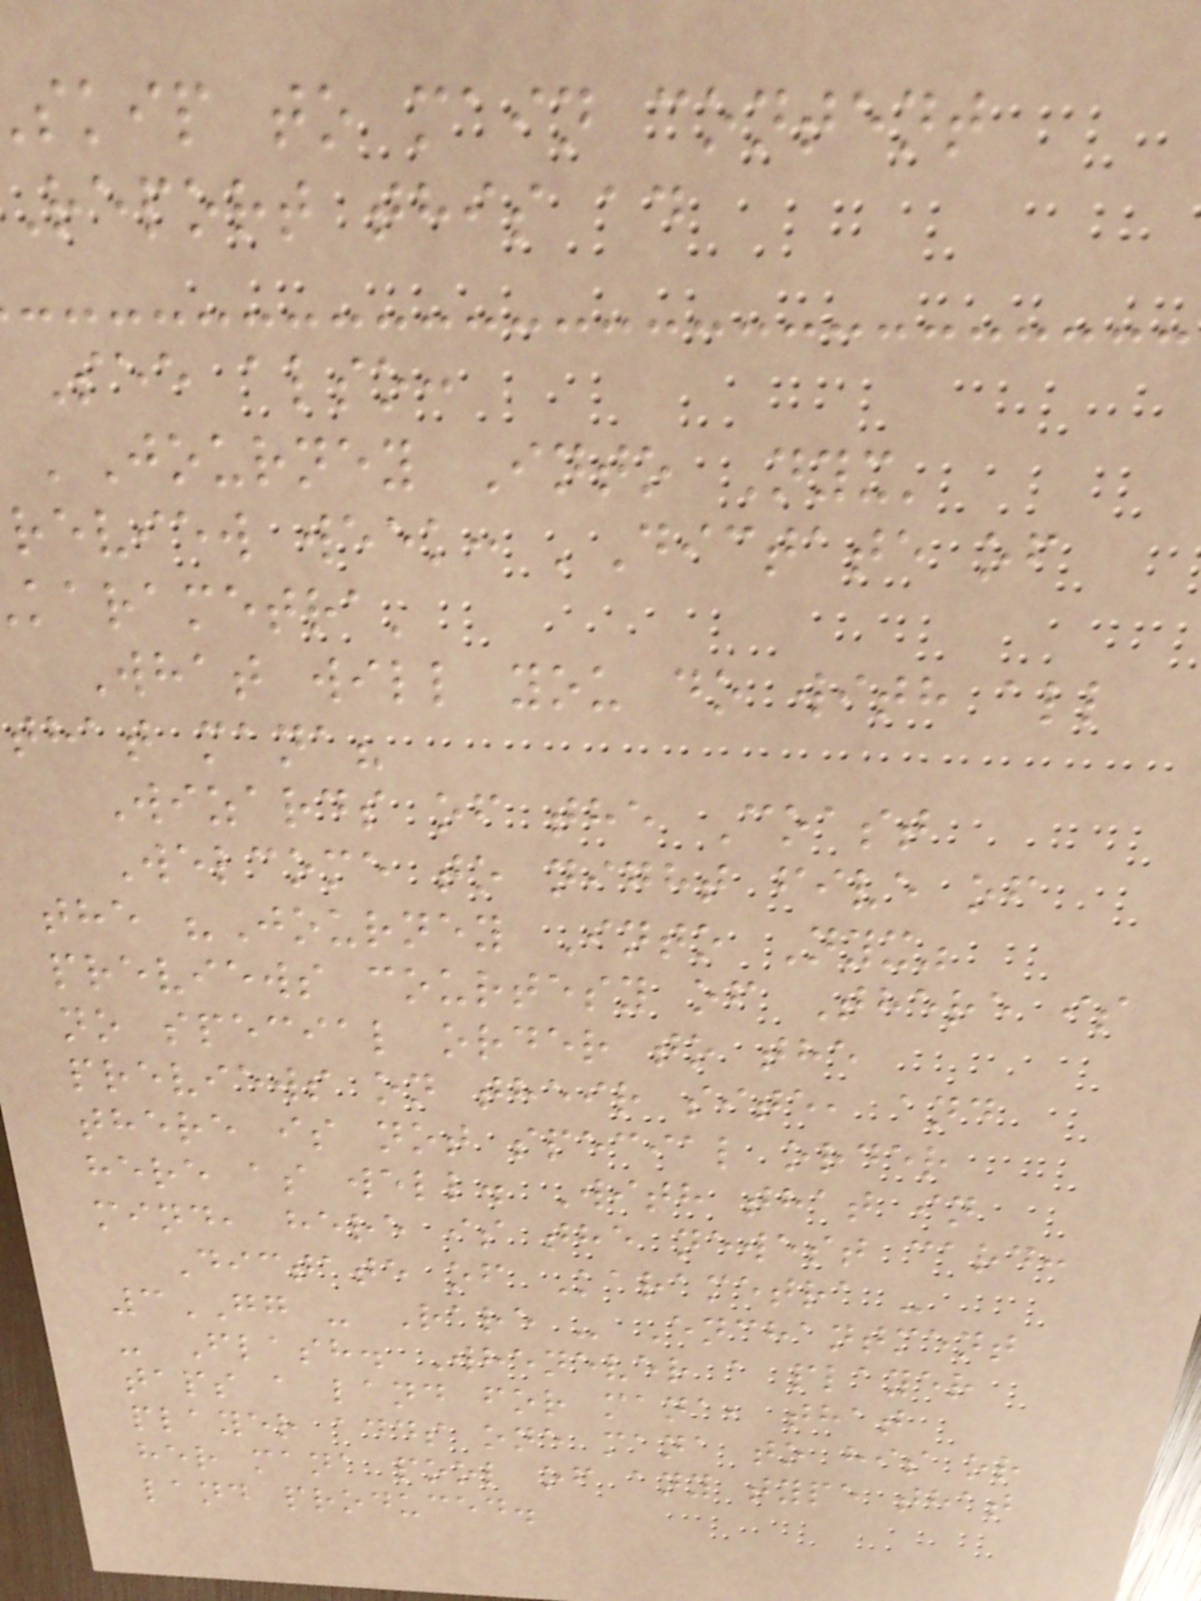skip to main content
report this ad
See also:
'Journey Into Nyx'
review week: 'Dictate of
karametra'
What will you do with all
that mana?
Wizards of the Coast
Welcome to night five of
the "Journey Into Nyx"
previews courtesy of There is
no special order to the
previews on their site, and
there is not special order
here as well. With that in
mind, here is the newest card:
Dictate of Karametra -
3GG - Rare - Enchantment
- Flash. Whenever a player
taps a land for mana, that
player adds one mana to his or
her mana pool of any type that
land produced.
